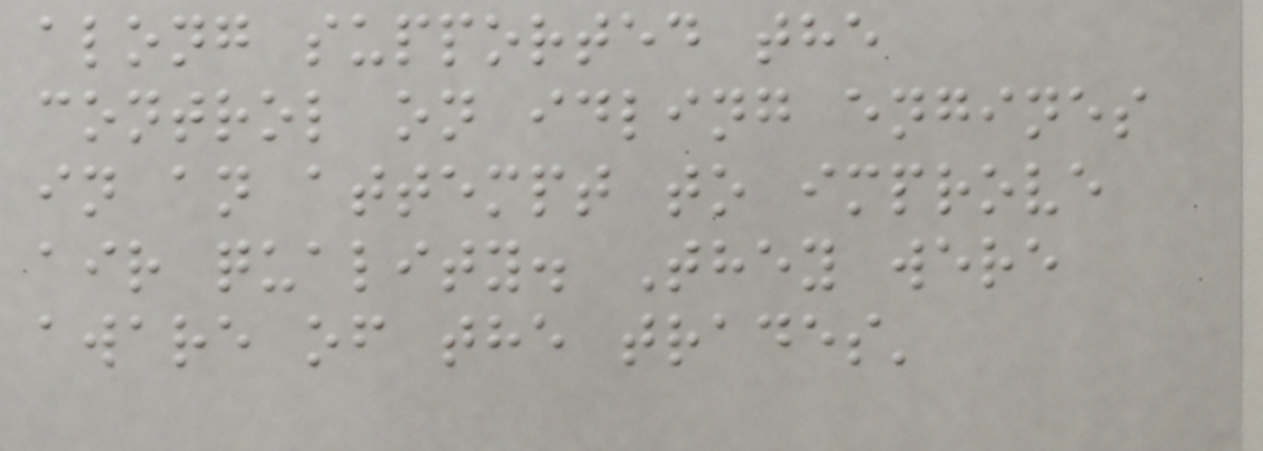along supported the
control on idling engines
in an attempt to improve
air quality. They were
aware of the trades'
